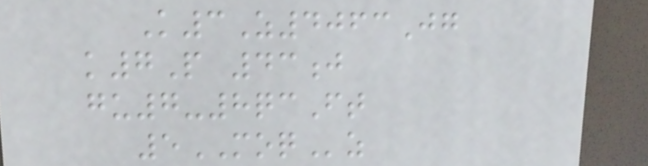K3Z4063Jg
k7P 43j
gu7-8qcFt
5MOQz
